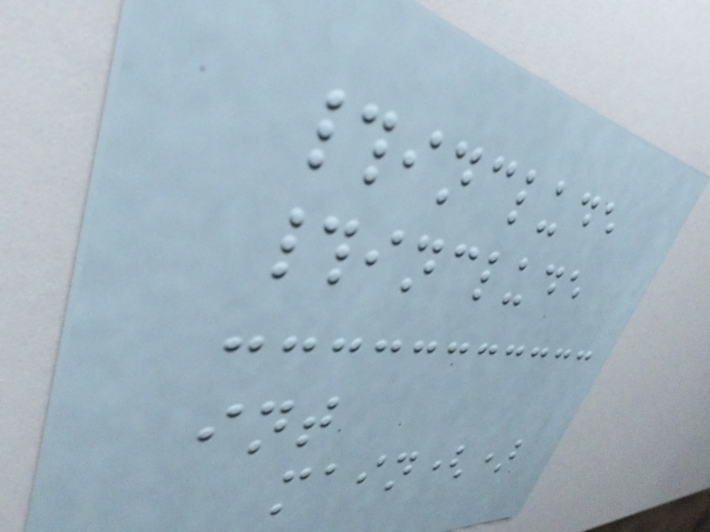#include
#include
int
main()
